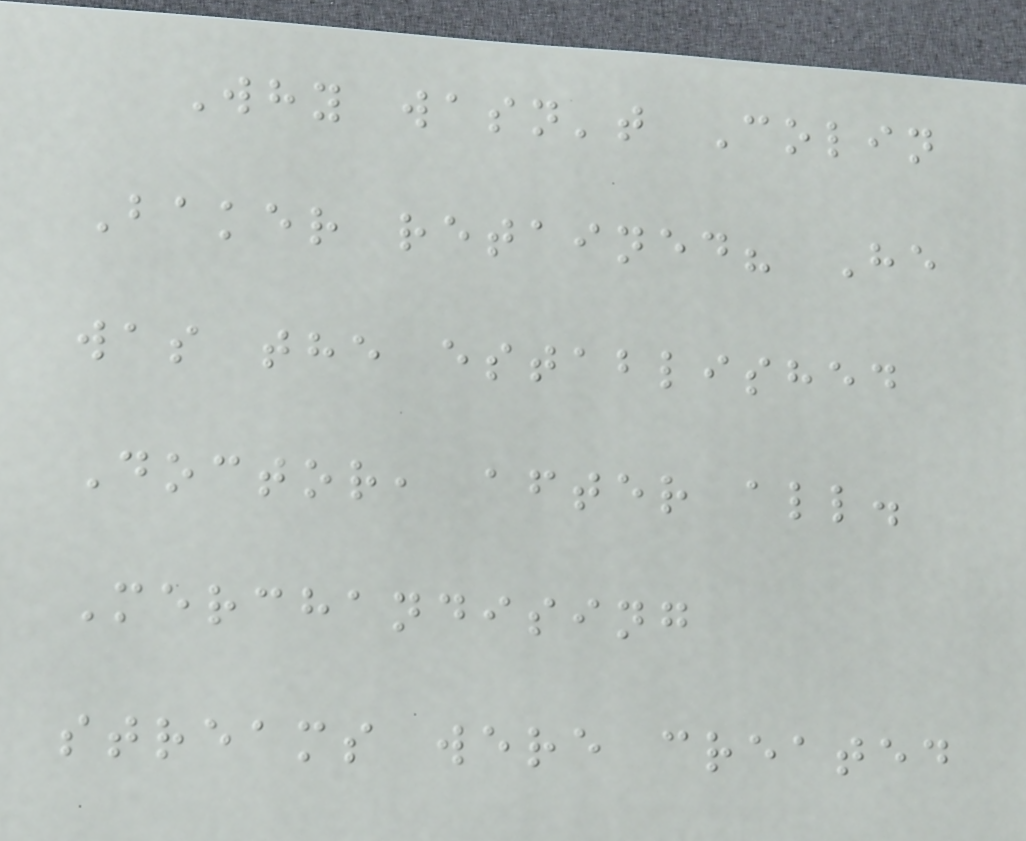Why wasn't Colin
Baker retained? He
was the established
Doctor, after all.
Merchandising
streams were created
